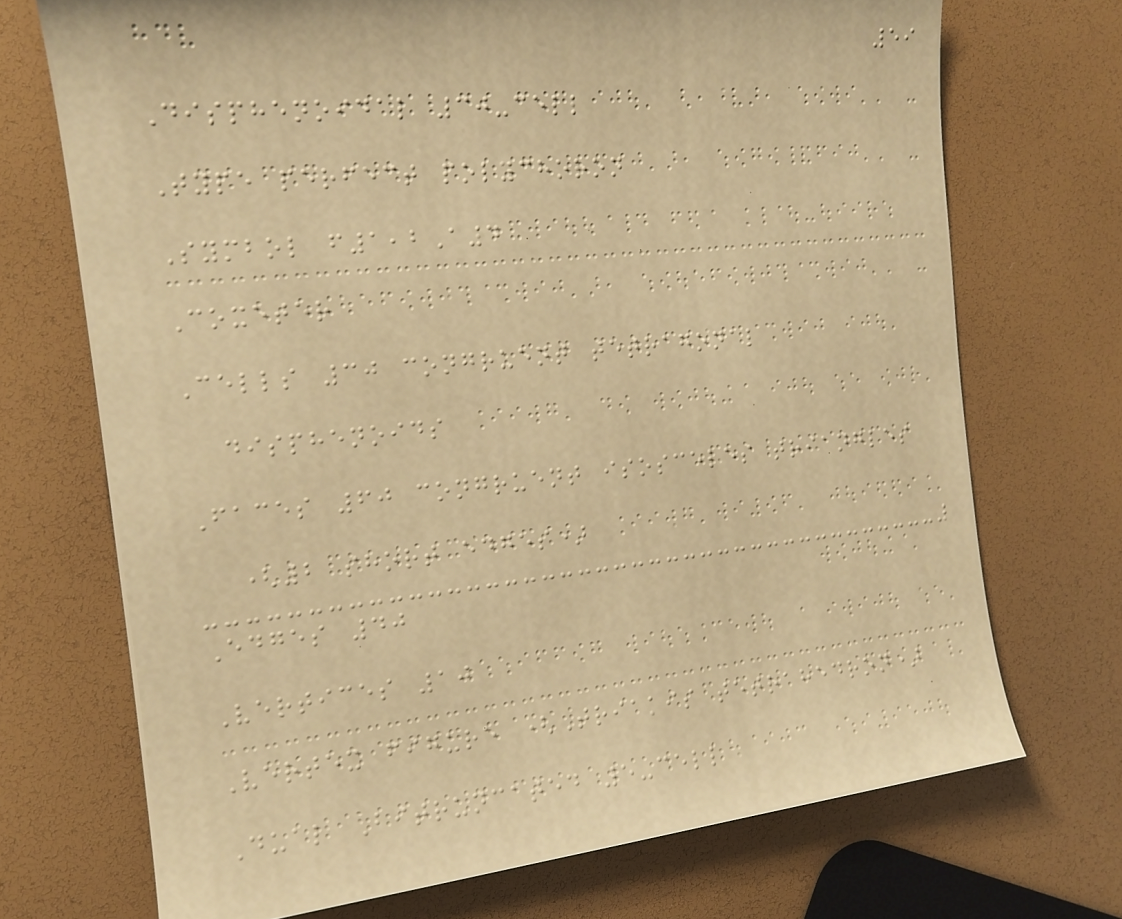59
Disphenoidal 30-cell
Type perfect polychoron
Symbol f1,2A4
Coxeter
Cells 30 congruent tetragonal
disphenoids
Faces 60 congruent isosceles triangles
(2 short edges)
Edges 40
Vertices 10
Vertex figure (Triakis tetrahedron)
Dual Bitruncated 5-cell
